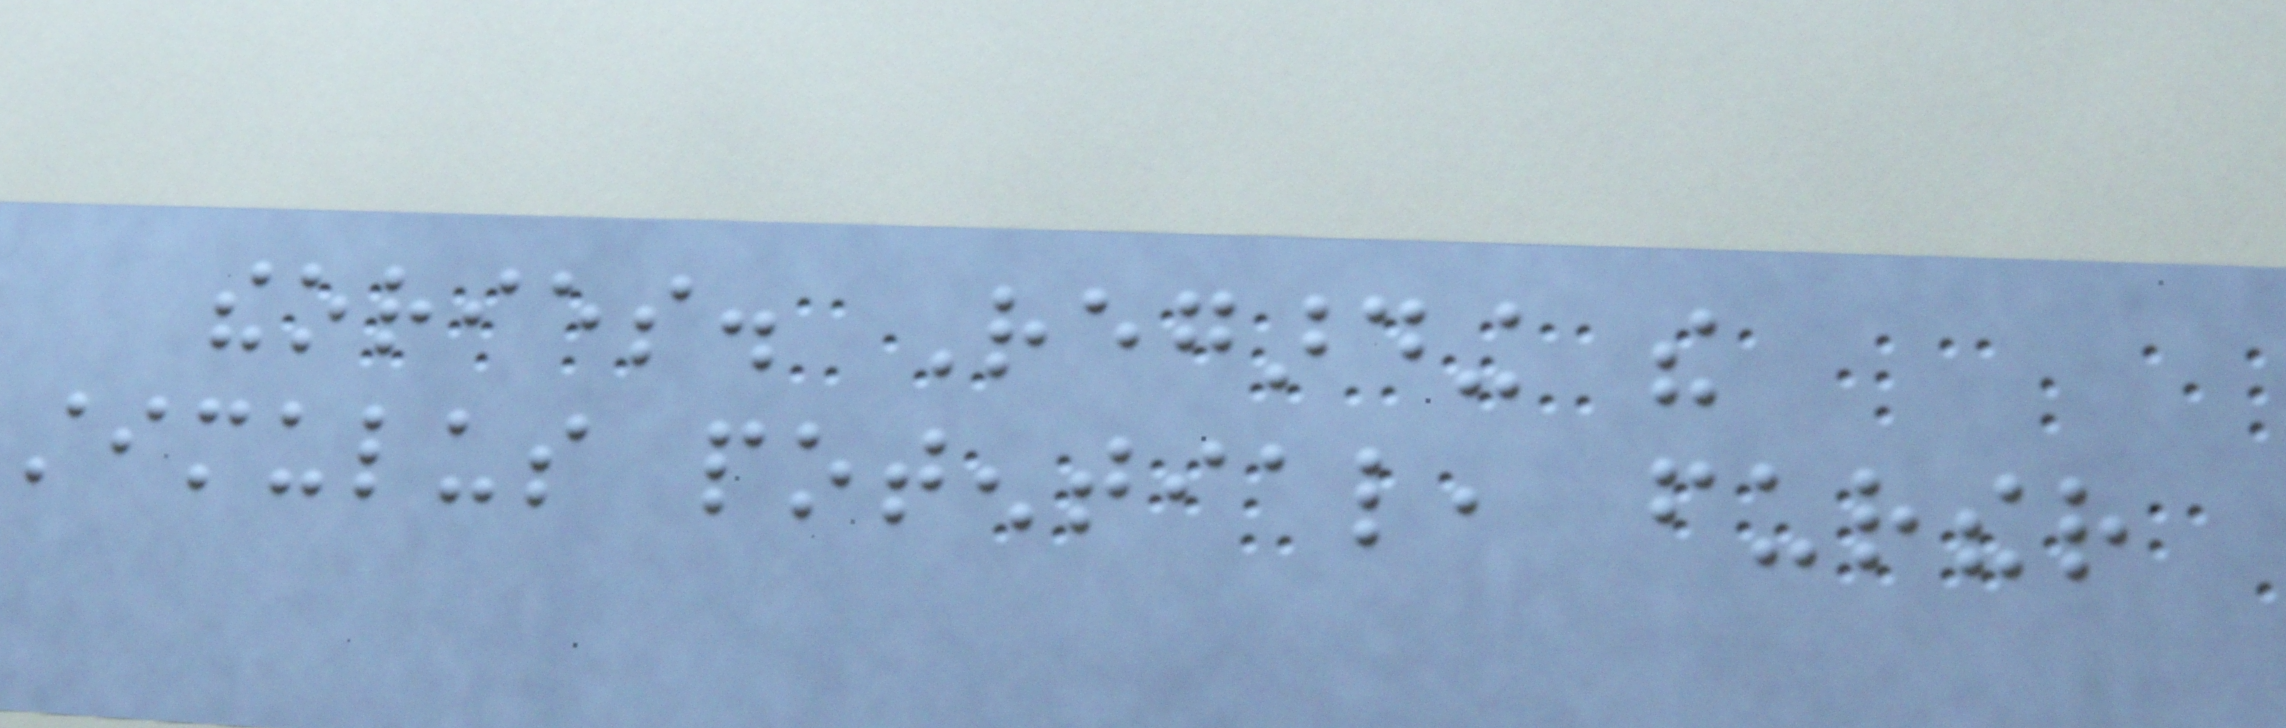theories. Regarding the
stimulus potential, further
